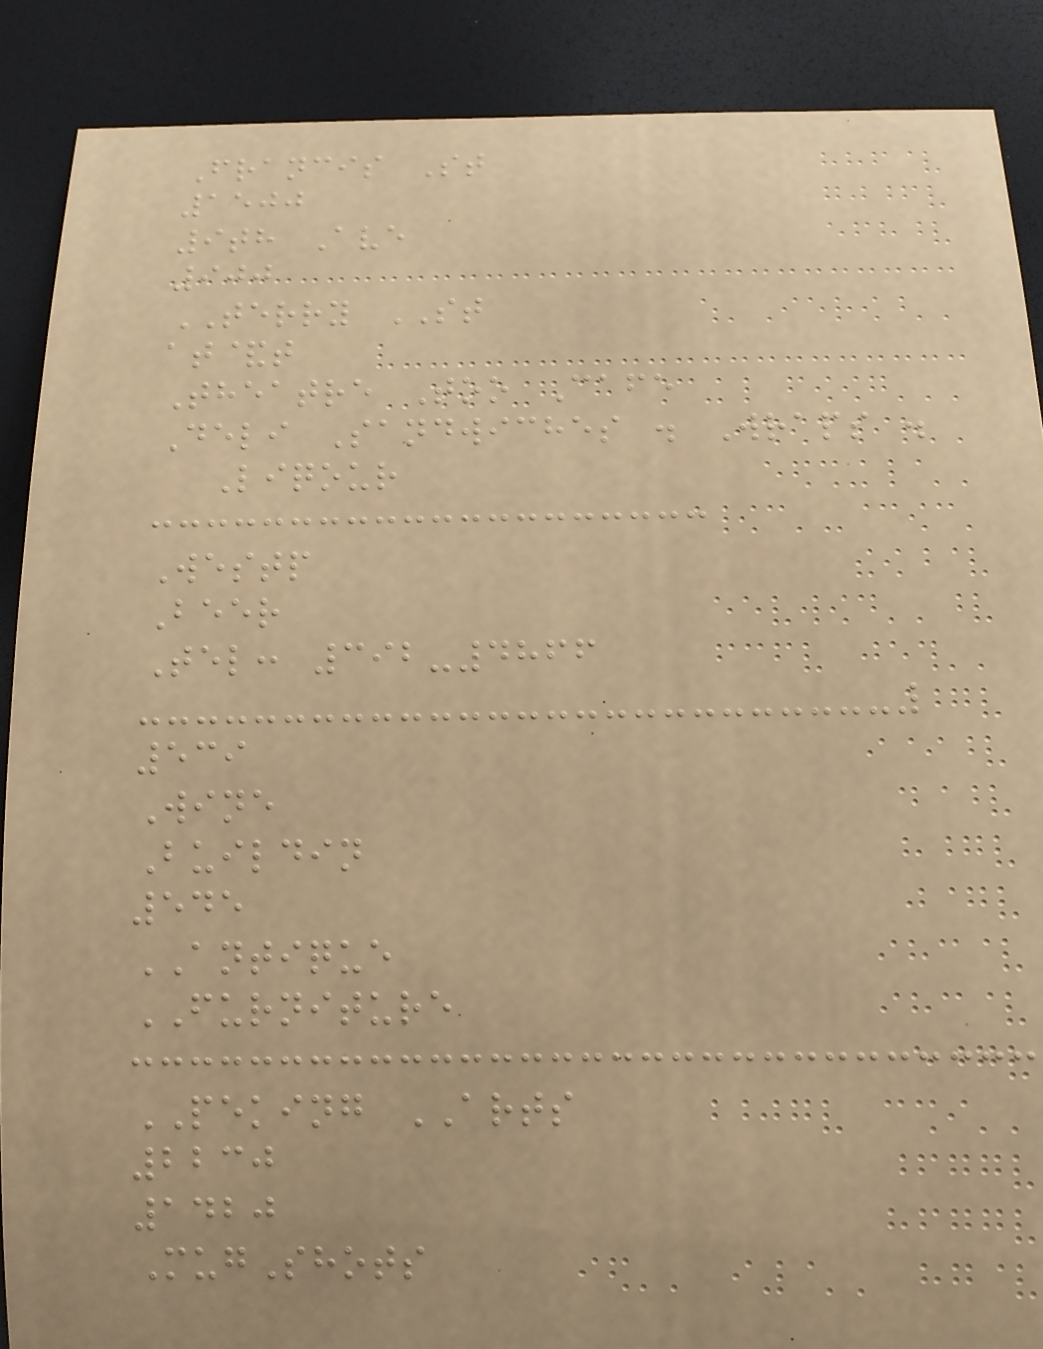Francis St
1500
9th Ave
900
TERRY ST
at&t
Theatre Too Cafe
Deli Sandwiches . Wraps .
Liqour
Westp
Beer
Tel: 392-4866
539
Wine
Buildin
545
ANTIQUE
FURNITURE
PEKING ARTS
2230
1420
MugShots
